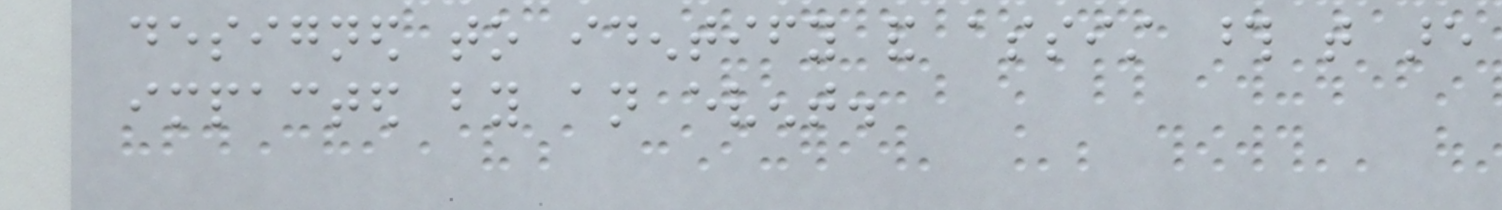designed to identify and assist those that are
impacted by an event.
